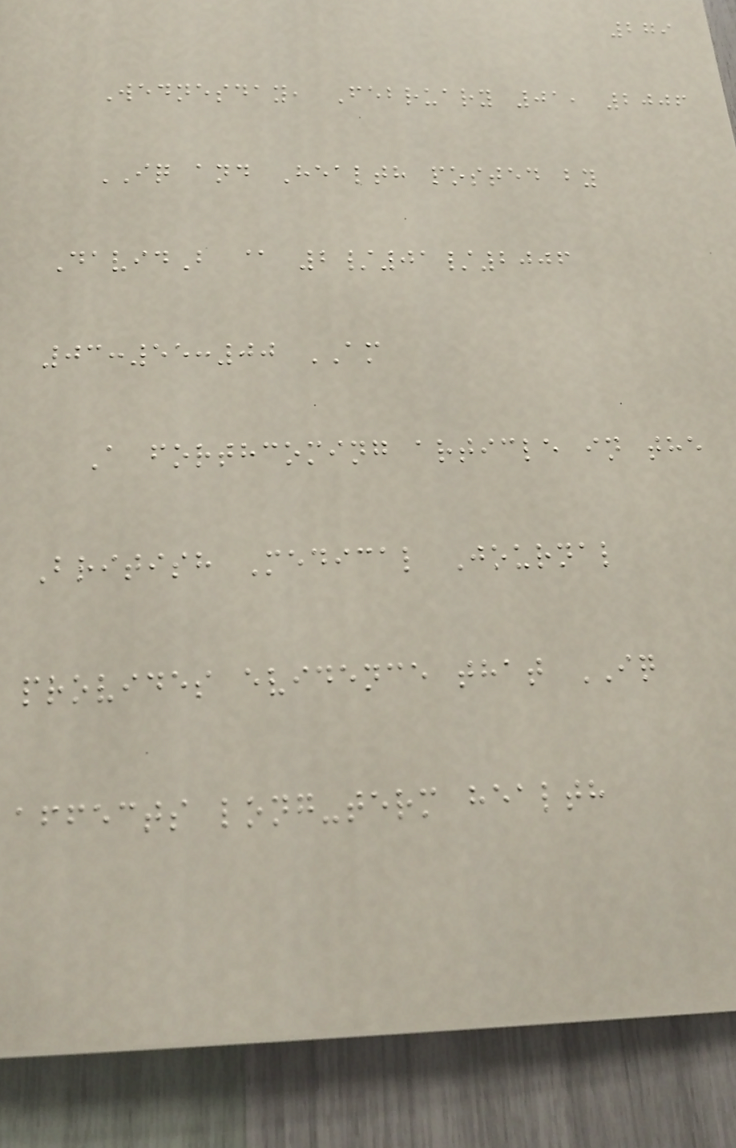279
Wednesday, February 01, 2006
IQ and Health posted by
DavidB @ 2/01/2006
03:55:00 AM
A forthcoming article in the
British Medical Journal
provides evidence that IQ
affects long-term health
